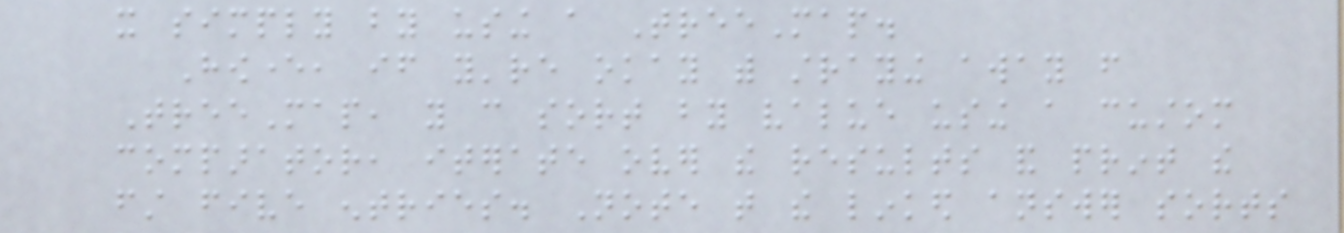it simply by using a TreeMap.
However, if you're okay with straying away from
TreeMap, you can sort by value using a custom
comparator, iterate over the results and print the
first five entries. Note that the linked answer sorts
